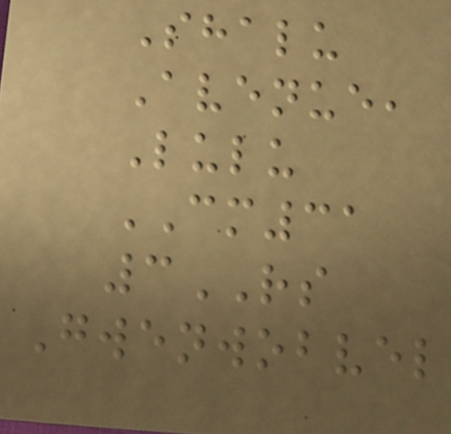Shalu
Avenue,
Lulu
CM31
3RS
Gwenwobvel
